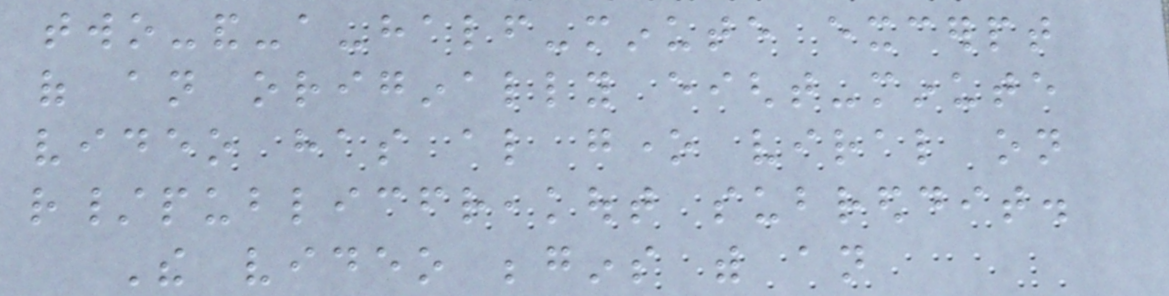two-and-a-half-minute excerpt
of an originally eight-minute
video has also gone viral on
r/publicfreakout subreddit.
The video begins with an
